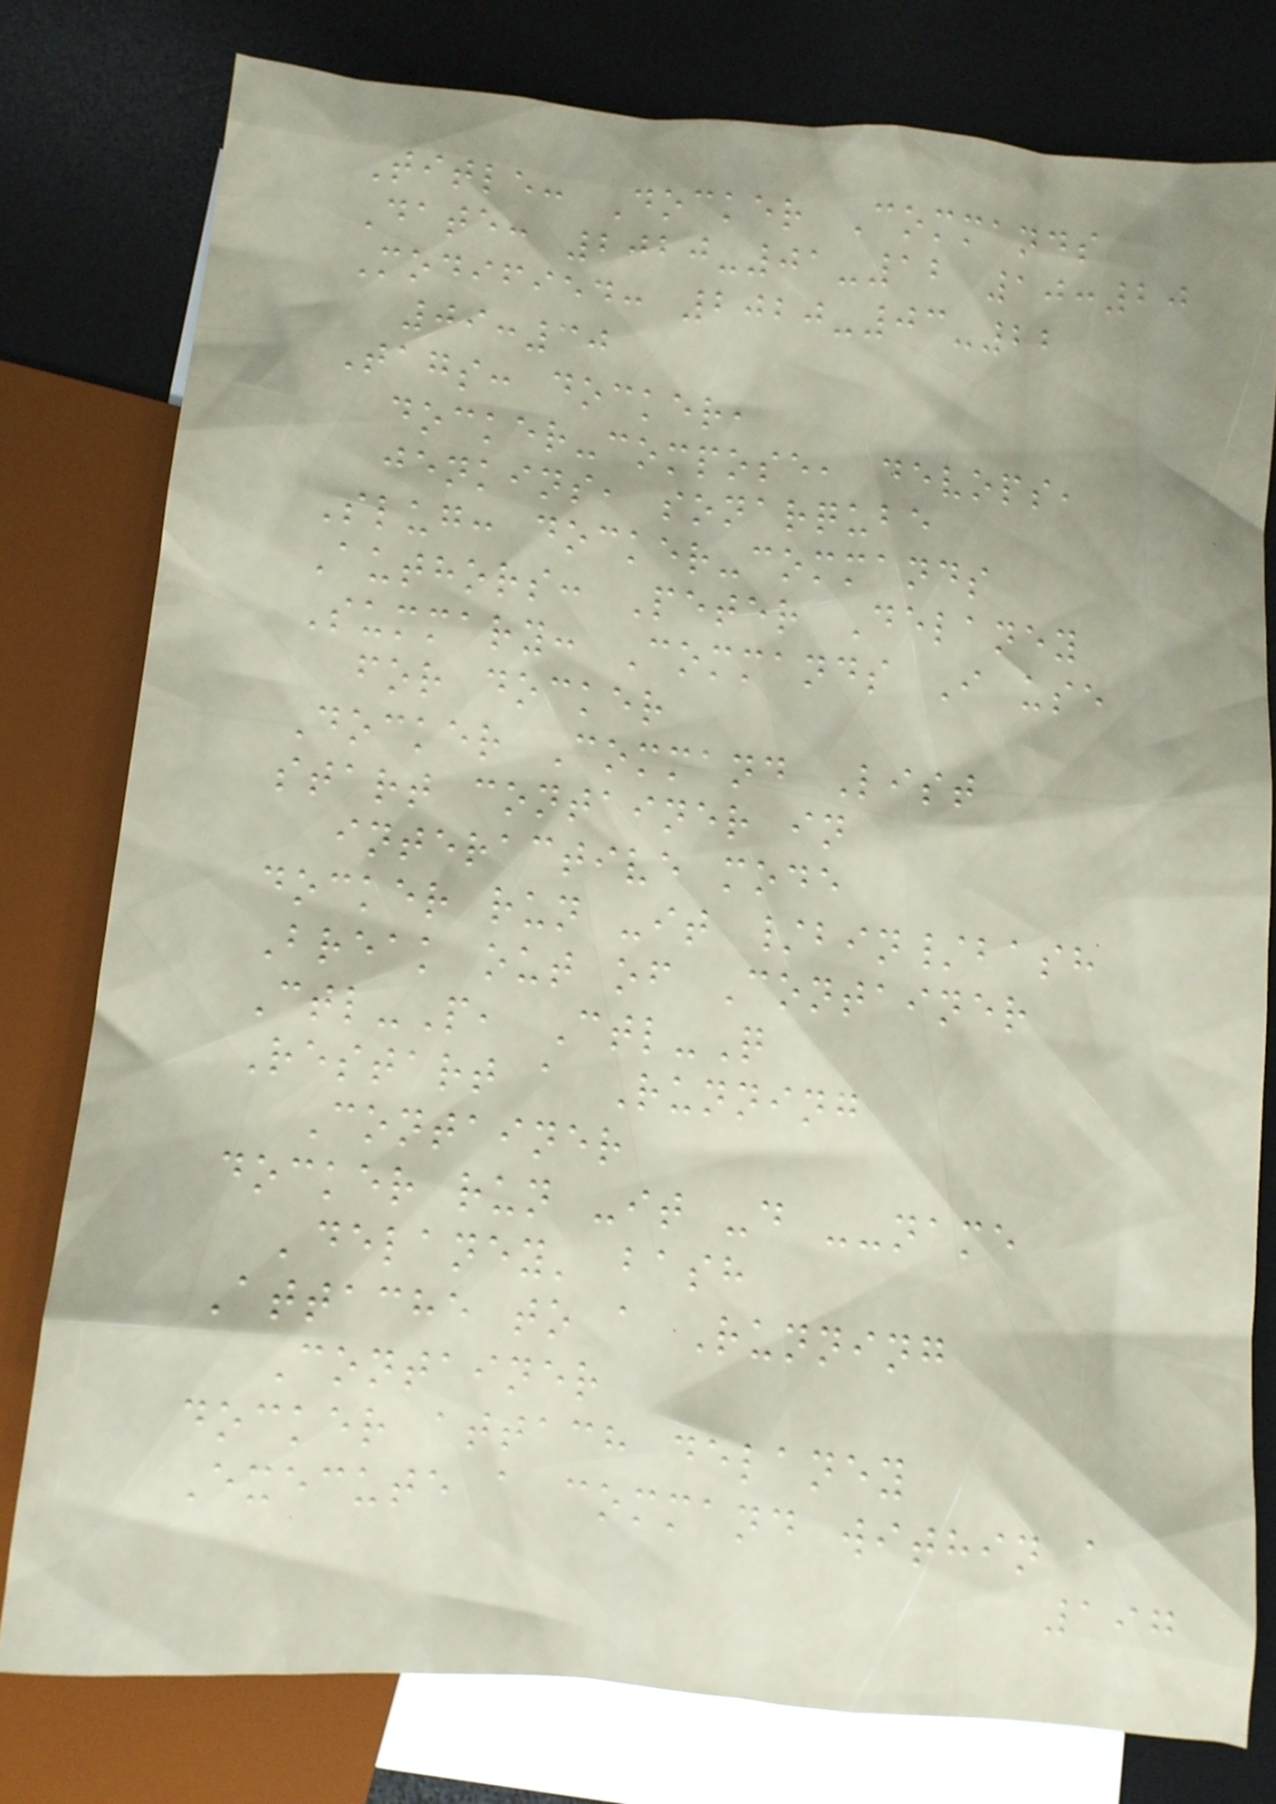Title: Docker Commands
Date: 2020-01-12 10:20
Modified: 2020-03-22
09:30
Tags: docker,
docker-compose, devops,
jenkins, sonarqube
Slug: docker-commands
Authors: Peter Delaney
Summary: Commands I use
for docker
Docker Command List
start container in
interactive mode
docker run -it /bin/bash
Break out of Container
Ctl-P, Ctl-Q
Restart a Running
Container
docker run -it -d --name
'delaney' bash
Attache to a Running
Container
docker attach delaney
Execute a command within a
197
